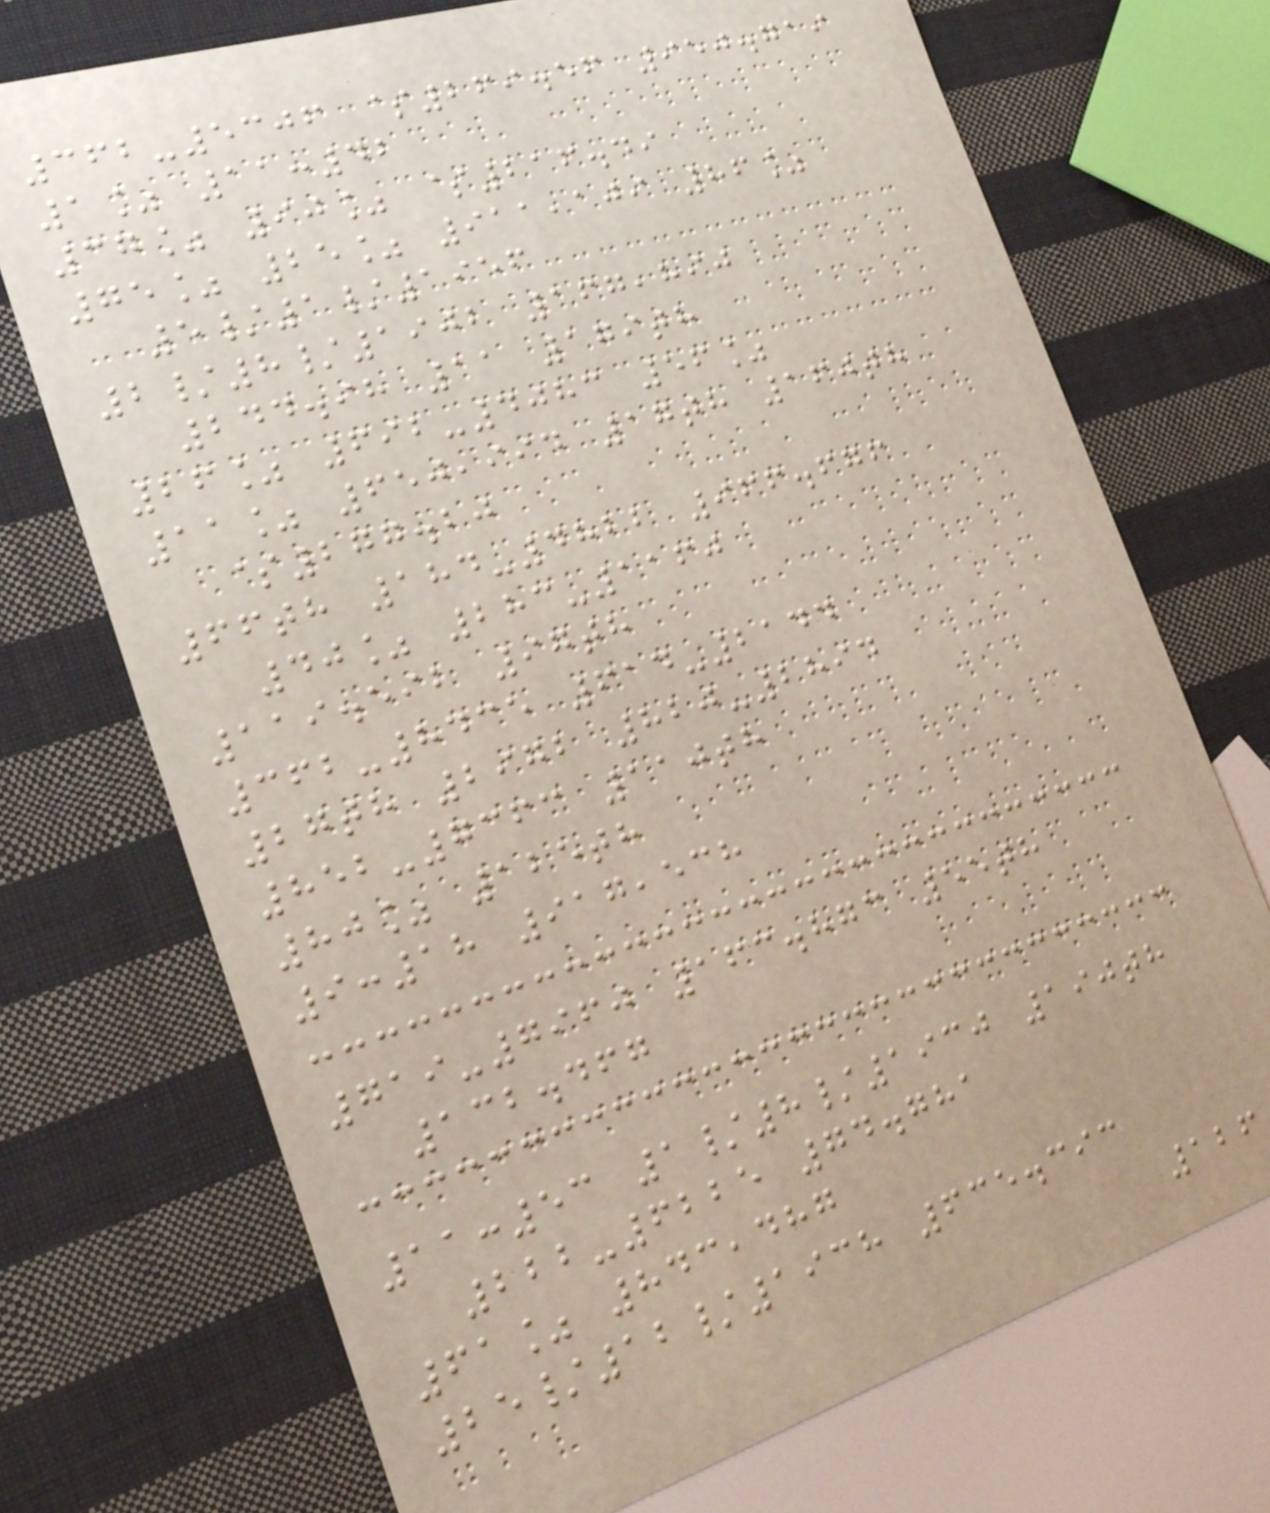362-5306 $269.56 950.719
1% 11:42
37% 90% $216.49
75% 25% 911,109 86%
5/1/1956
2/8/1902 167,890
244.98 11 179th
26% 692-4083 56%
11% 650,994 17th 160th
$277.20
66th 184-4822 966.676
40% 283-1160
119.592 97th
362-8435 614-2144
27th 2972 820-2894
852-7363 110th
80% 125th
9:18 917,538
719-7960 163.873 55th
132.467
11:53 1/8/1930 190th
222-6225 74.781
61% 843,487
25/12/1938 635.393
126
